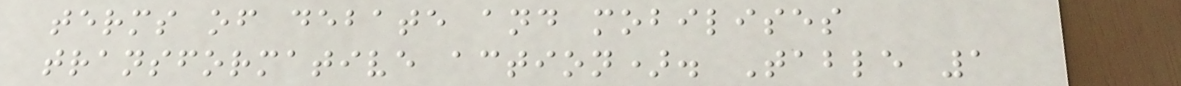terms of debate and mobilises
transformative action). Table 1
